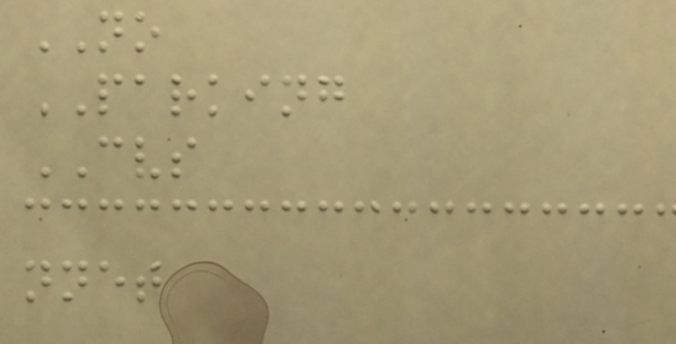NO
PARKING
CVS
nnet
